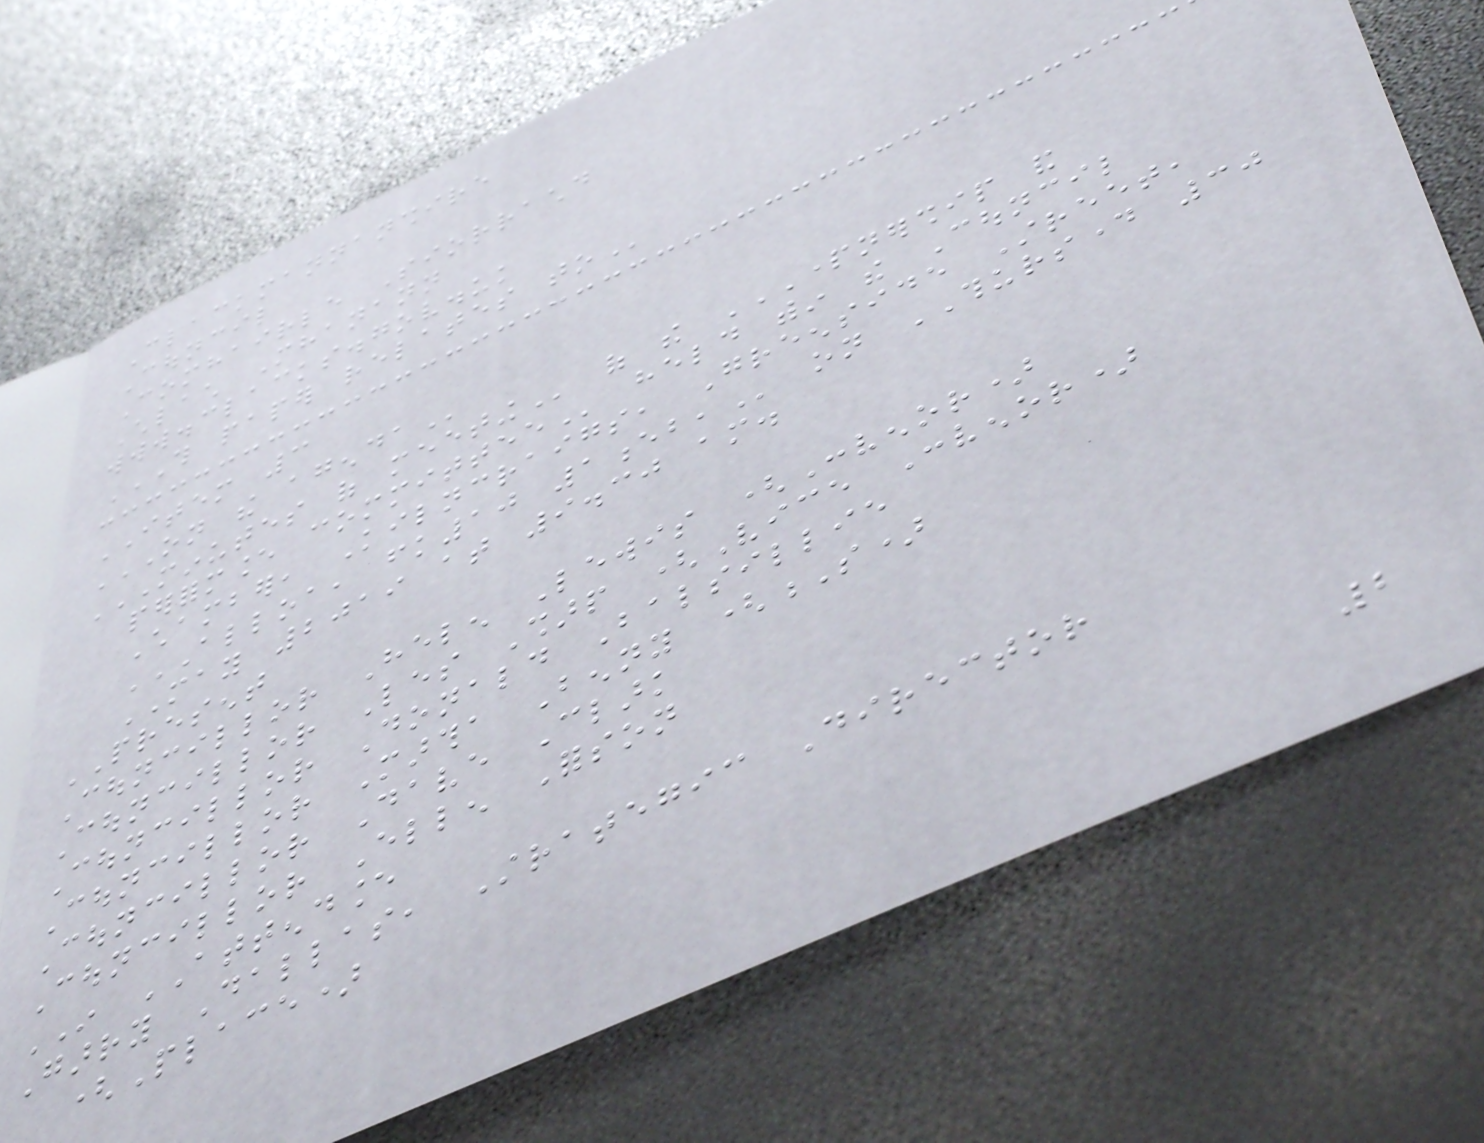Clackmannanshire
Council
Comhairle Siorrachd
Chlach Mhanann
www.clacks.gov.uk
THIS PAPER RELATES TO
ITEM 3
ON THE AGENDA
MINUTES OF MEETING of the PARTNERSHIP AND
PERFORMANCE COMMITTEE held within the Council
Chamber, Kilncraigs, Greenside Street,
ALLOA, FK10 1EB, on THURSDAY 30
MAY 2019 at 9.30 am.
PRESENT
Councillor Helen Lewis (Convenor)
Councillor Les Sharp (Vice Convenor)
Councillor Donald Balsillie
Councillor Martha Benny (S)
Councillor Dave Clark
Councillor Ellen Forson
IN ATTENDANCE
Garry Dallas, Strategic Director
(Place)
2
